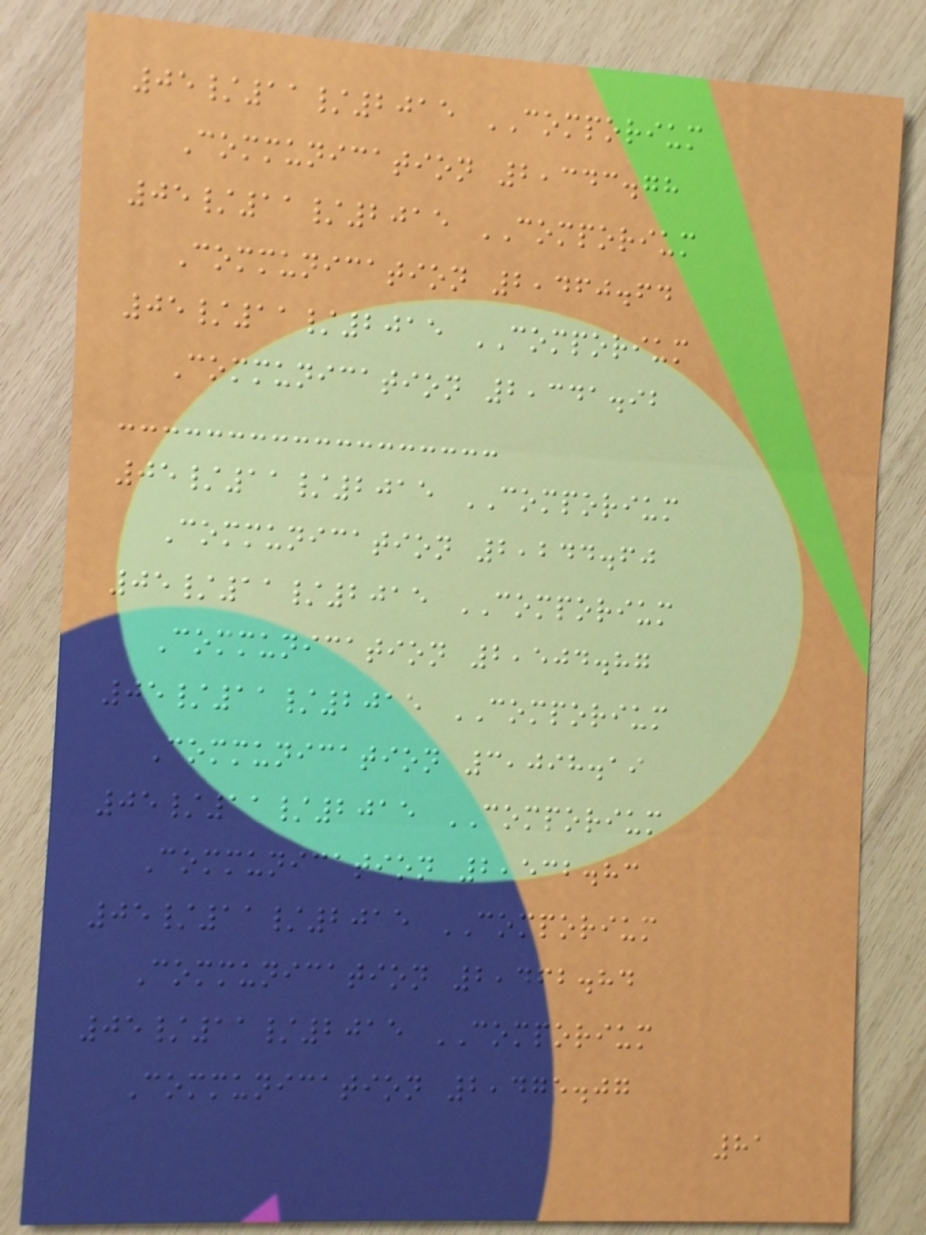05/11/2015 COMPORIUM
Communication 2,343.78
05/11/2015 COMPORIUM
Communication 2,460.64
05/11/2015 COMPORIUM
Communication 2,341.92
05/11/2015 COMPORIUM
Communication 2,244.60
05/11/2015 COMPORIUM
Communication 2,504.87
05/11/2015 COMPORIUM
Communication 3,098.19
05/11/2015 COMPORIUM
Communication 2,532.83
05/11/2015 COMPORIUM
Communication 2,462.84
05/11/2015 COMPORIUM
Communication 2,475.07
81
